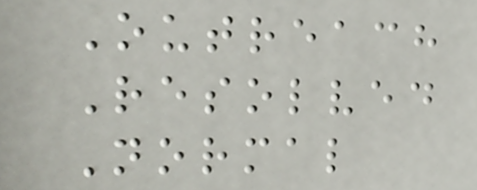Outreach
Resolved
Normal
